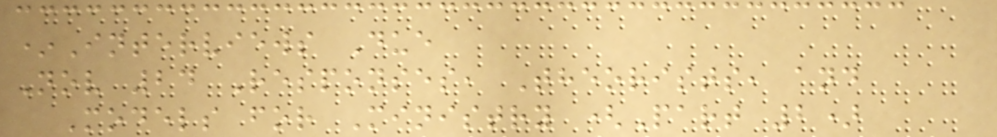*Interviews Due
Nov 24 Responses, Theorists, and
Models for Ministry (Part 2)
